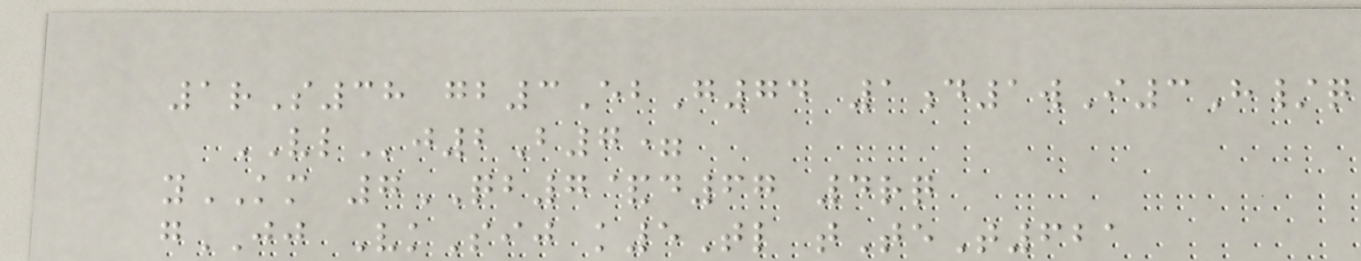1rS38 gb3EbG74 1d1wI3H/q
VLj2B7=
yKM 7QB7&d67 4rq
gJJ VkSij k5Tl tTeT621
